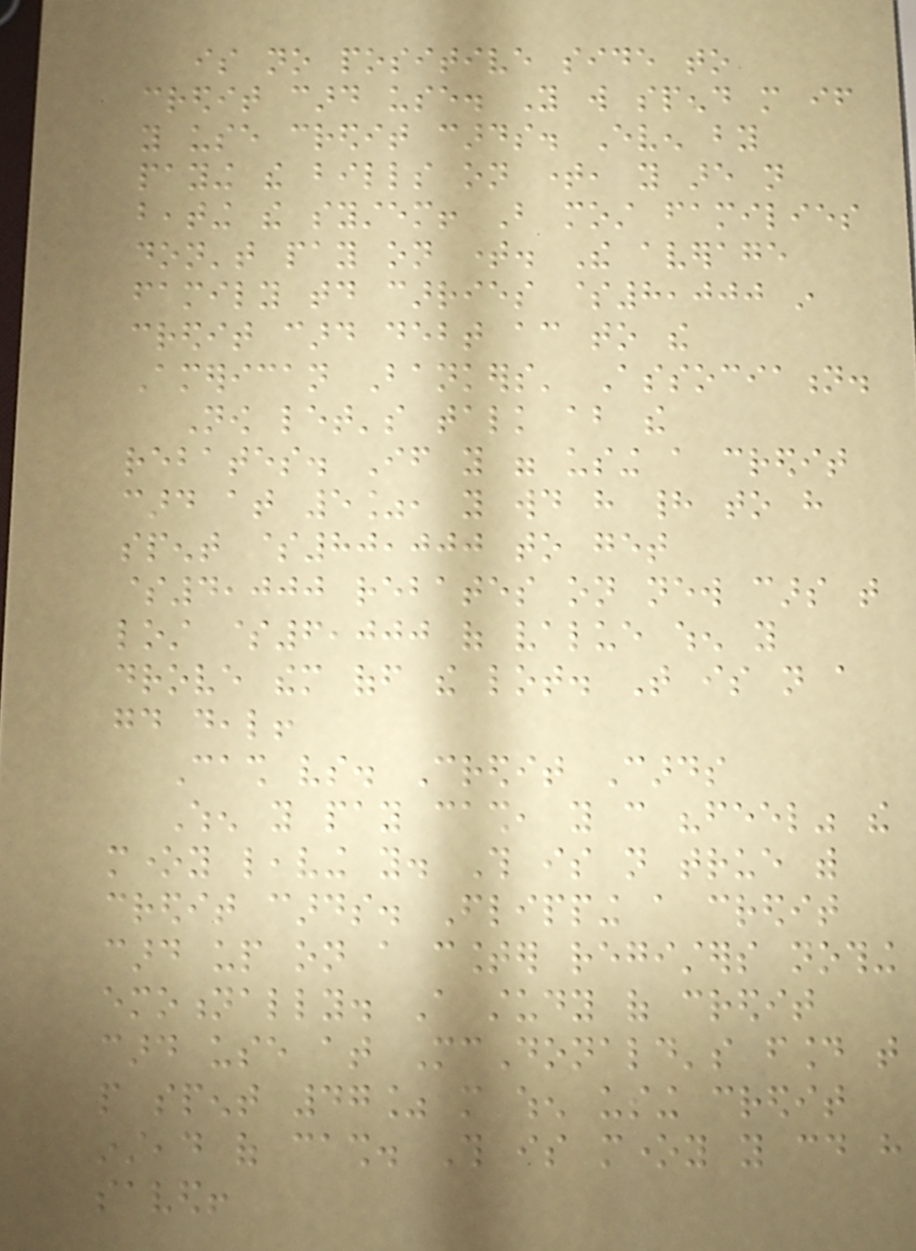is no positive side to
credit card use. You will spend more if
you use credit cards. Even by
paying the bills on time, you are not
beating the system! But most families
don't pay on time. The average
family today carries $8,000 in
credit card debt according to the
American Bankers' Association.
Now let's talk about the
rebates. If you were using a credit
card at 5%, you would have had to have
spent $80,000 to get
$4,000 rebates on new cars that
lost $6,000 of value when you
drove them off the lot. That is not a
good deal!
Cash vs. Credit Cards
When you pay cash, you can "feel" the
money leaving you. This is not true with
credit cards. Flipping a credit
card up on a counter registers nothing
emotionally. A study of credit
card use at McDonald's found that
people spent 47% more when using credit
instead of cash. This is money you could have
saved!
